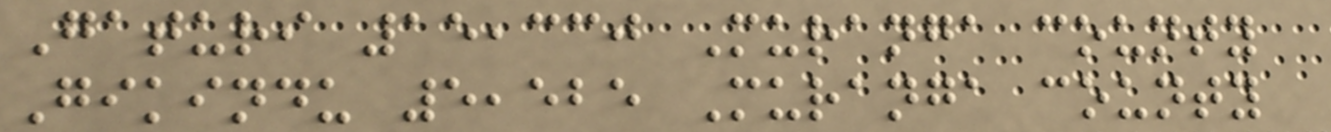Gaturi 15,330 Muranga county
Gikindu 5,525 Muranga county
